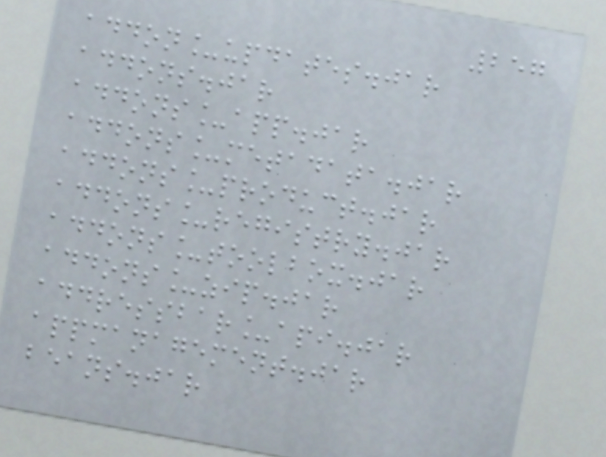257
addon_updates.jar
addons.jar
addons_app.jar
addons_metadata.jar
addons_product.jar
addons_registry.jar
addons_toolbox.jar
addons_zip.jar
addressbar_api.jar
appmanagement.jar
beans.jar
